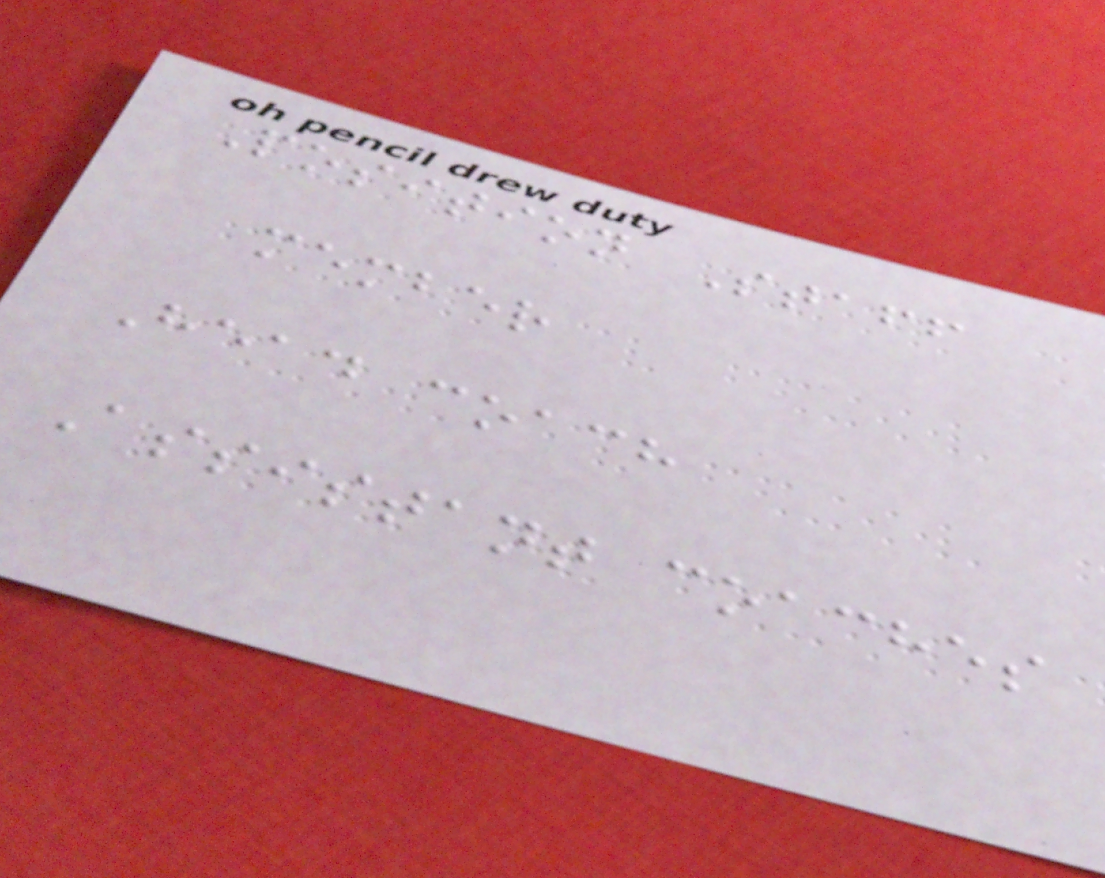Position Staff
member
Head coach
Assistant coaches
